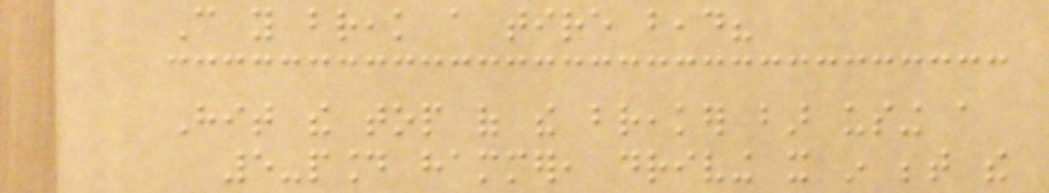Can you break a tire bead?
Hit the top of the breaker bar using a
5-pound hammer, driving it in between the
